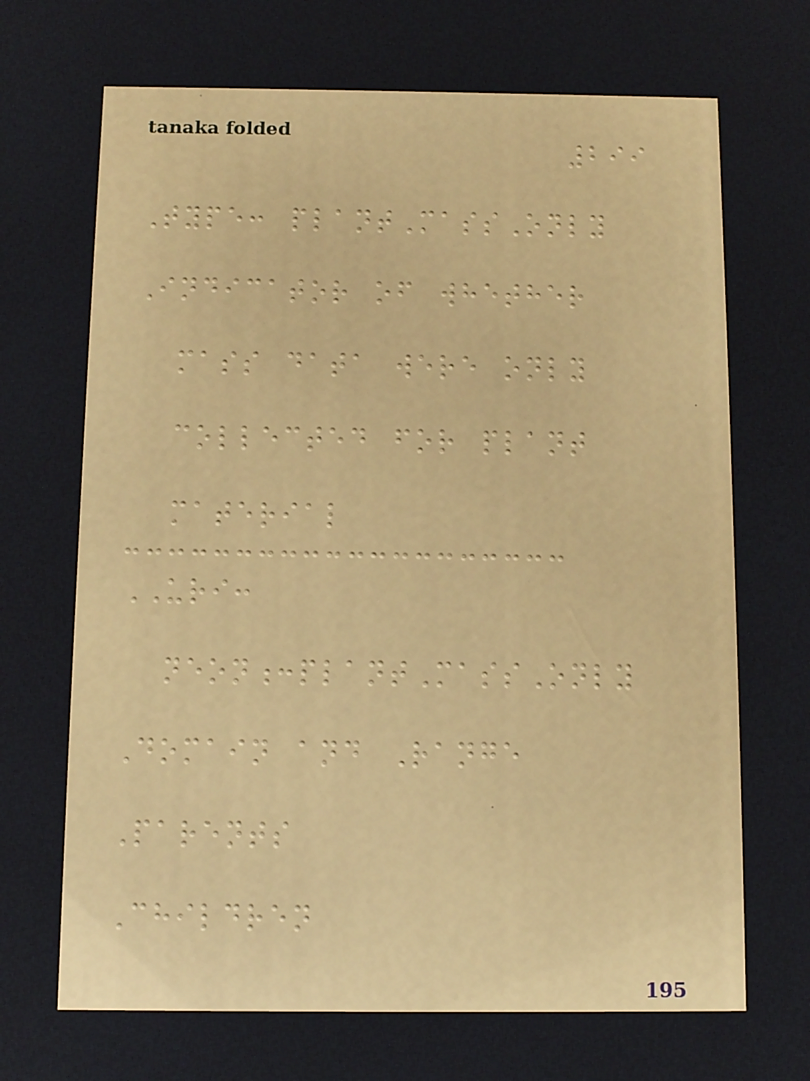299
Type: plantMassOnly
Indicator of whether
mass data were only
collected for plant
material
URI:
neon:plantMassOnly
Domain and Range
Parents
Children
